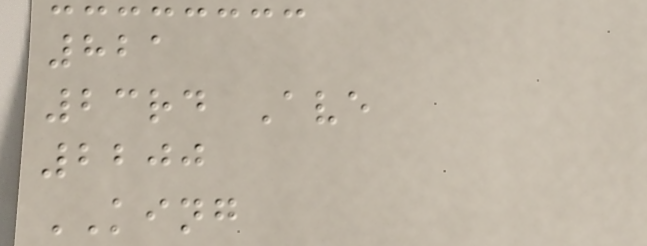821
23rd Ave
2200
KING
